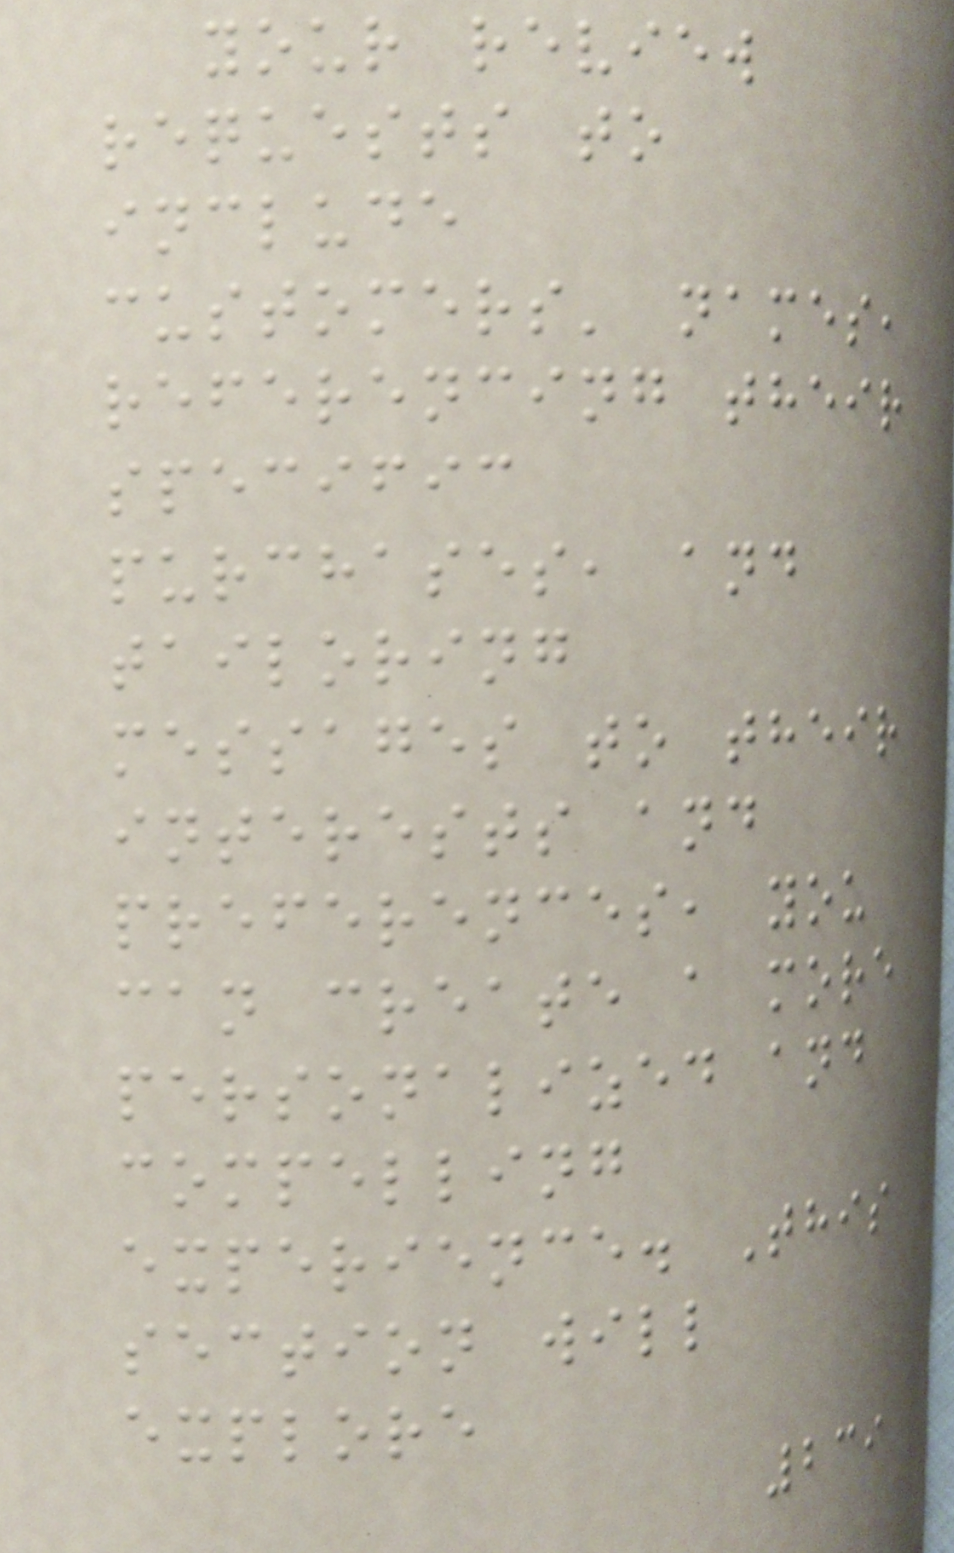your review
requests to
include
customers' names,
referencing their
specific
purchases, and
tailoring
messages to their
interests and
preferences, you
can create a more
personalized and
compelling
experience. This
section will
explore
239
